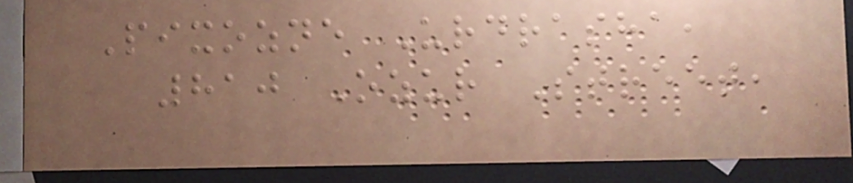Pixozne Urdrasha,
810 Ozur Street,
